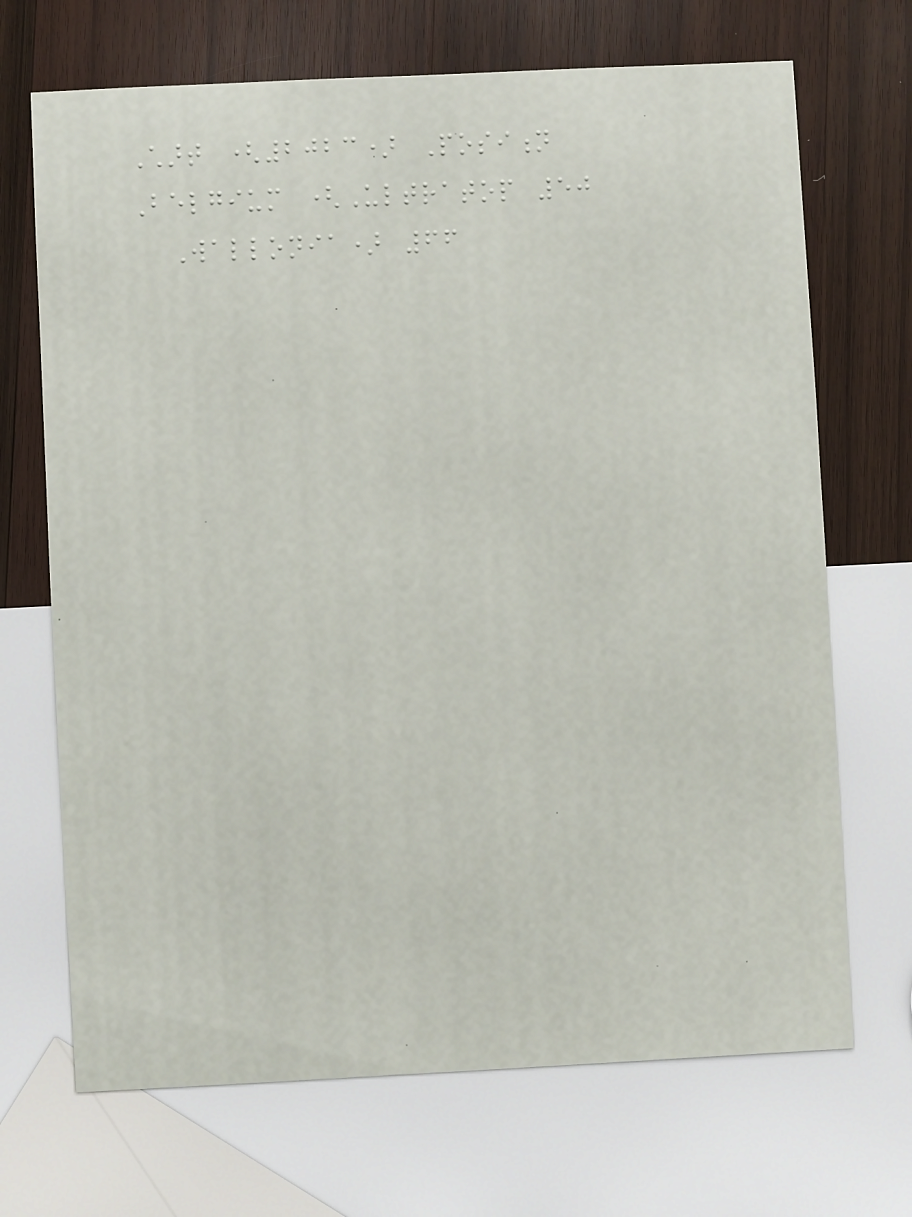Chart (2023) Position
Belgium (Ultratop 50
Wallonia) 66
